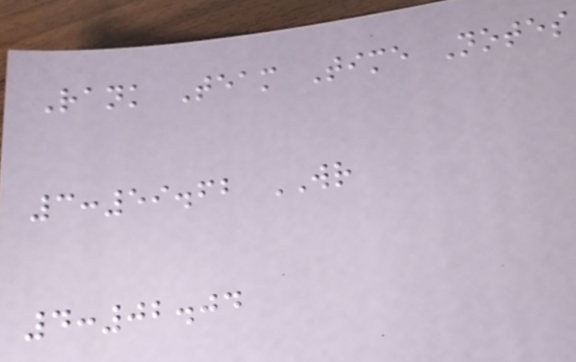Rank Team Time Notes
3:59.62 WR
4:02.04
